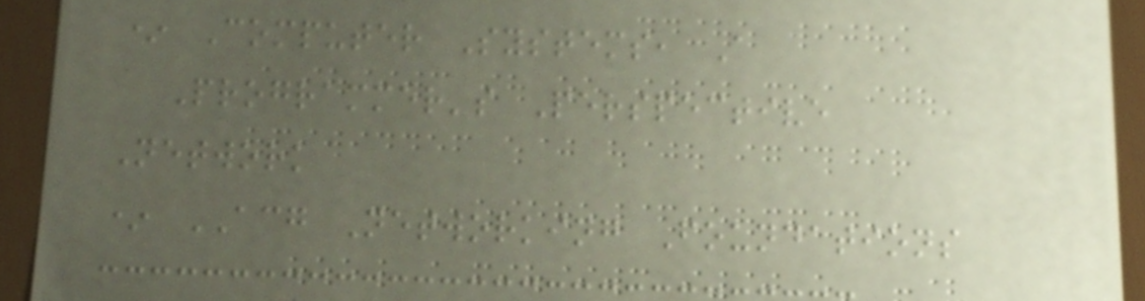* Computer Systems, A
Programmer's Perspective
Network
* ACG Networking Foundations
